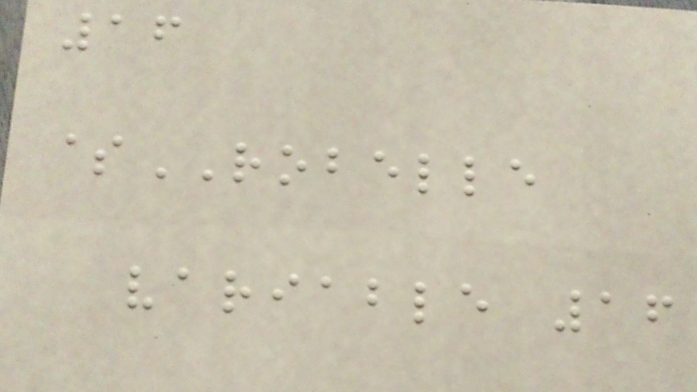16
$ROBELLE
variable 16
